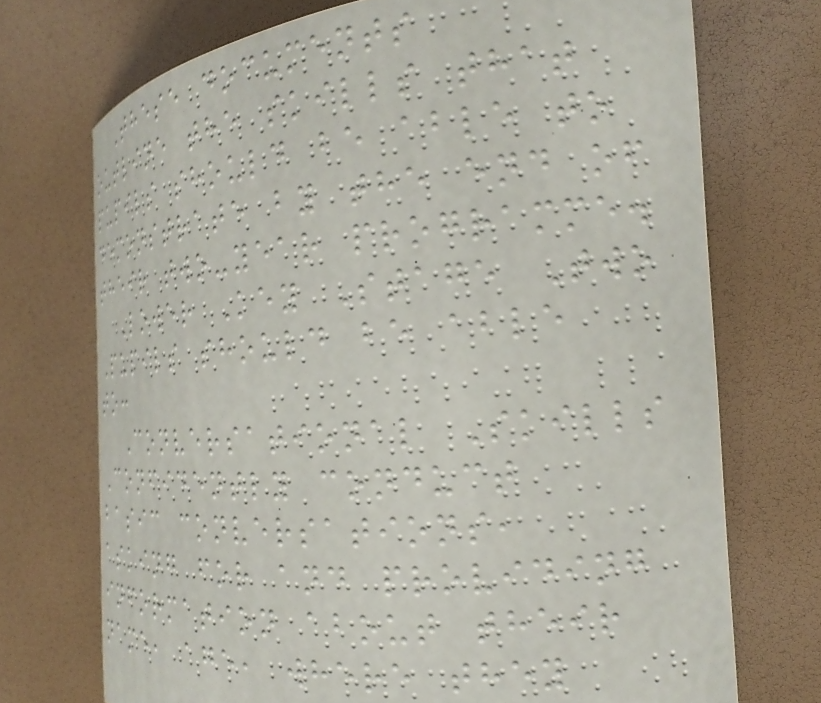These documents
outline the skills that
pupils should be able to
demonstrate by the end of
their two-year programme.
Lower Key Stage Two
Pupils should be able
to:
Conversational Skills
Confidently conduct
basic conversations,
asking for and providing
information about their
name, age, where they
